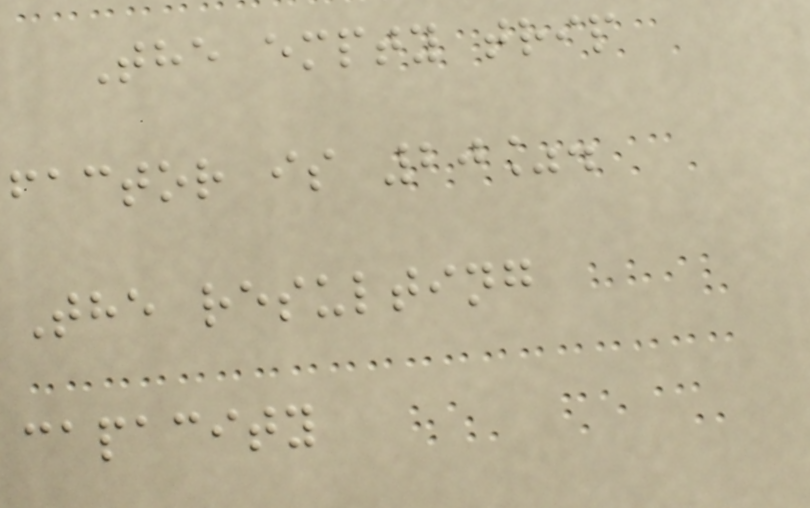The empty trip
factor is 20%.
The resulting
capacity
